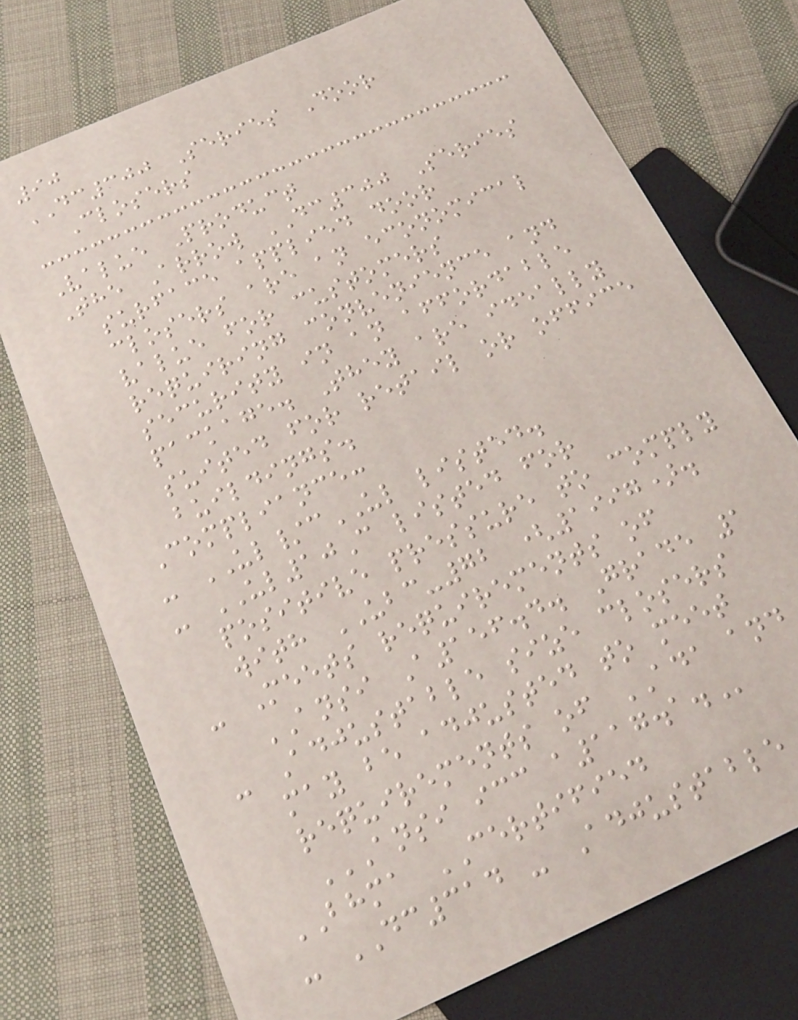90
DC300 Series Door
Closers
Value Product
The Arrow DC300 Series
surface applied door
closers are an economical
value for customers
requiring convenience and
security in an affordable
package. They are ideally
suited for retail or office
buildings.
Compliance:
- UL/cUL listed.
- UL10C listed for
positive pressure to comply
with UBC-72 (1997).
- Meets requirements of
ANSI A156.4. Grade 1
- Adjustable size closers
may be adjusted to meet
requirements of ADA and
ANSI ICC A117.1.
BHMA CERTIFIED
- DC314 - Adjustable
